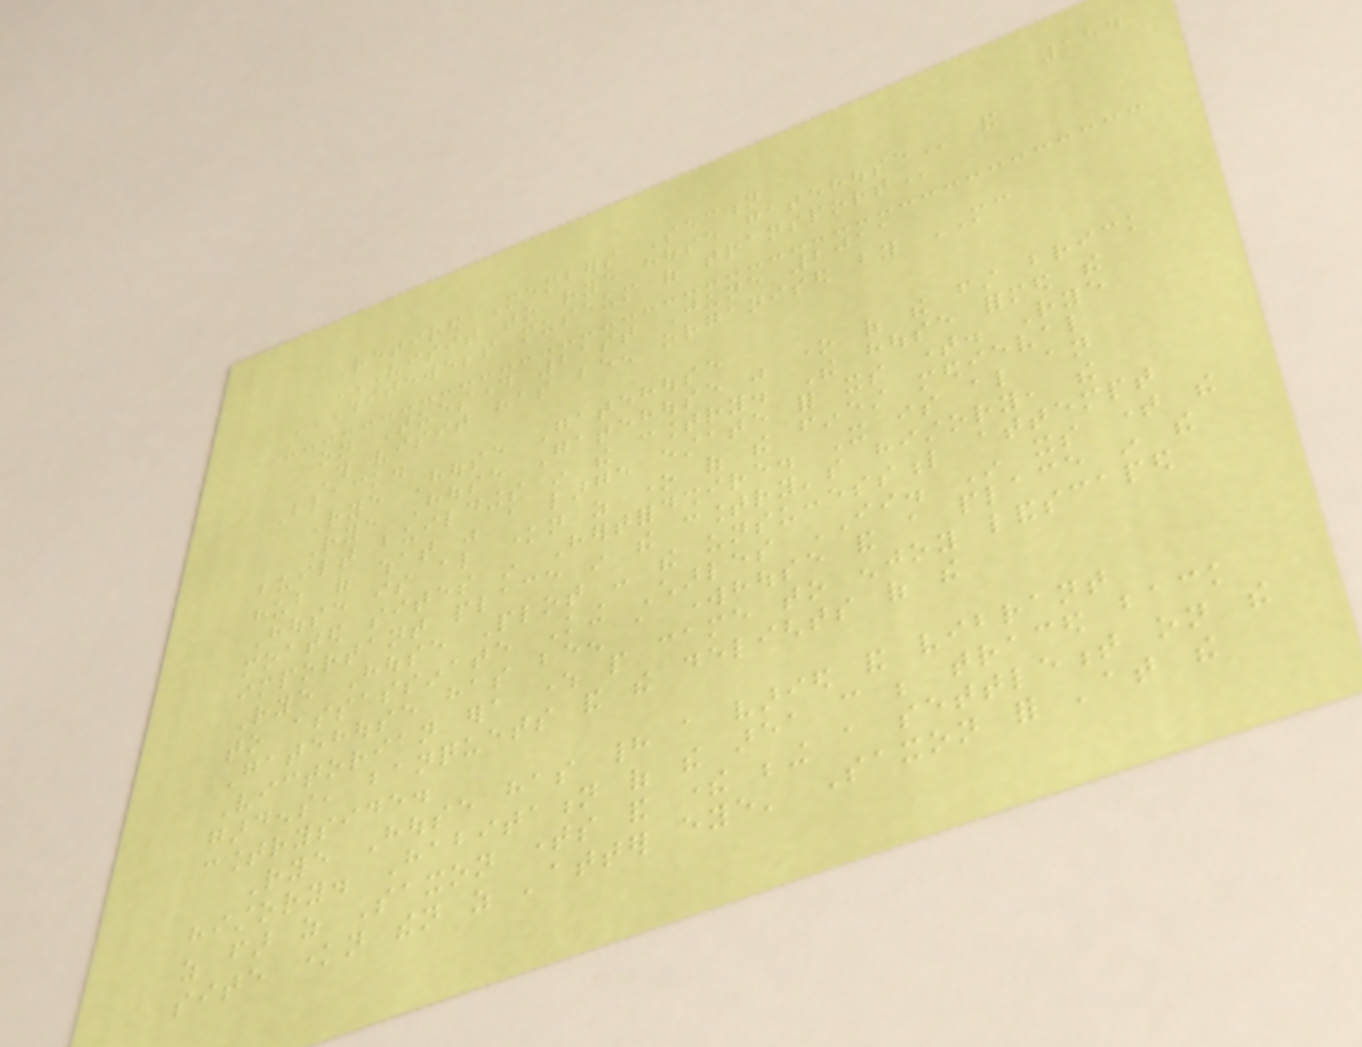154
Retired Members Section
VISIT TO RYE HOUSE GATEHOUSE and
WHITEWEBBS MUSEUM OF TRANSPORT
on Tuesday 21st June 2011
This visit has been organised by MC
Black.
Rye House Gatehouse
Rye House Gatehouse was one of the first brick
built buildings in the country. The house formed the
hub of what was a large estate for its time. Rye
House is also known as one of the finest medieval
moated sites in Hertfordshire. It is also an
important place in the country's history, the
Rye House Plot - the unsuccessful attempt
to assassinate King Charles II. In its time the
Gatehouse has been a workhouse and a place in the
Victorian era where people came to enjoy landscaped
gardens, banquets and the delights of the
countryside.
Rye House has had a varied and vibrant
history. Habitation of the area can be traced back
as far as Saxon times and there being a settlement on the
site known then as 'atter eye' Saxon for 'at the
